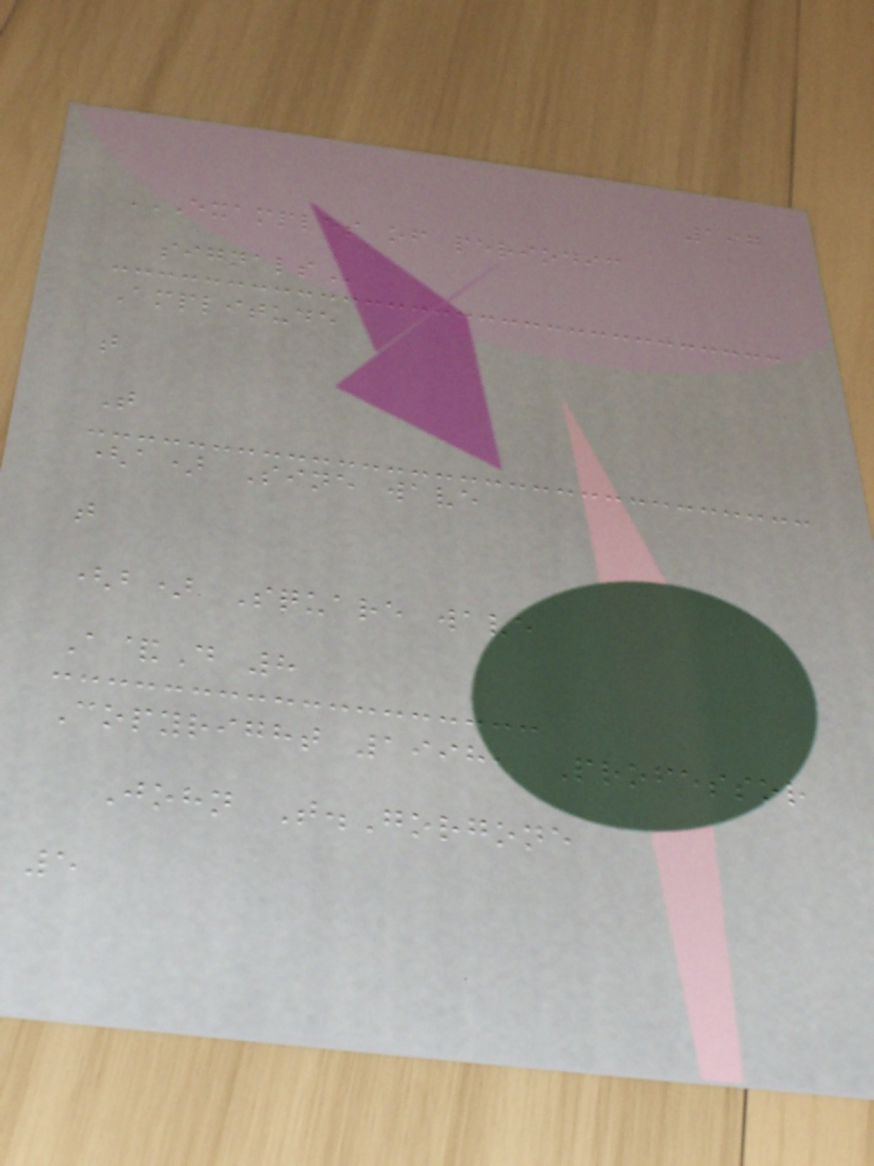197
EXAMPLES OF PERIODIC
SIGNALS
Amplitude
t
T
(a) Sine wave
t
(b) Square wave
A&D 8
Copyright 1998, Professor
John T.Gorgone
5
